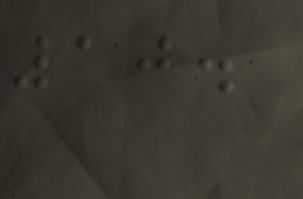10.
